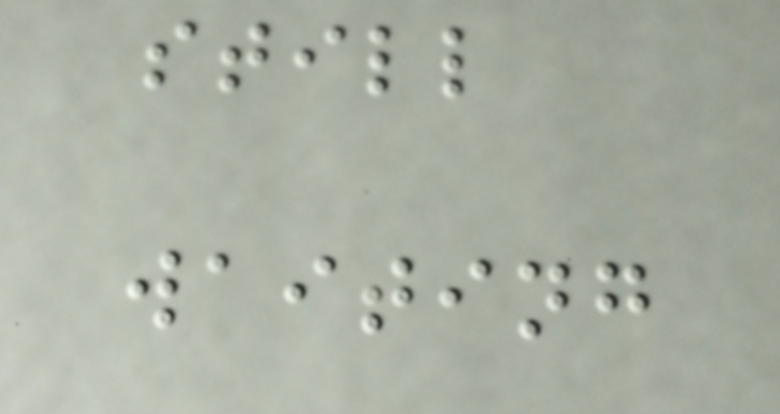still
waiting
